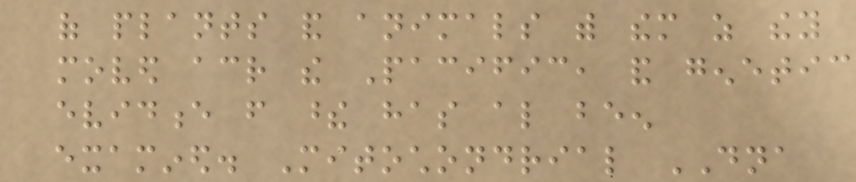of plants and animals with them as they
moved across the Pacific, and genetic
evidence from these has also been
examined. Mitochondrial DNA
